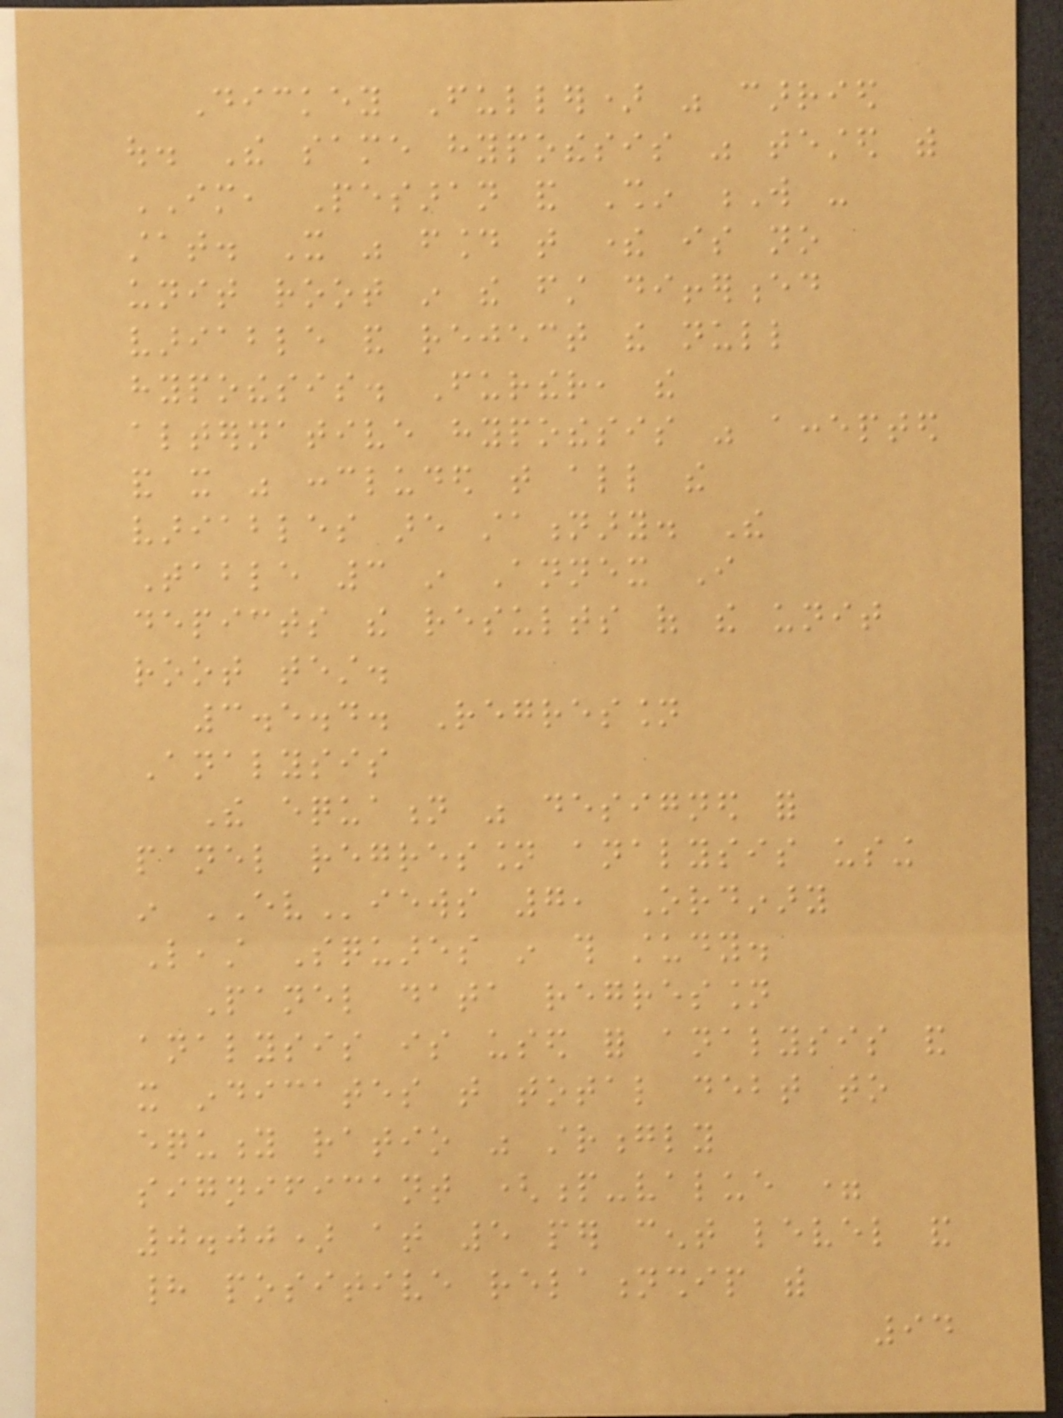Dickey Fuller) was carried
out. The same hypothesis was tested with
IM, Pesaran and Shin W -
stat. It was found that there is no
unit root in the first differenced
variable and reject the null
hypothesis. Further, the
alternative hypothesis was accepted
and it was concluded that all the
variables are stationary. The
Table 3 in Annex I
depicts the results of the unit
root test.
3.5.4. Regression
Analysis
The equation was designed for
panel regression analysis using
in EViews 7, Ordinary
Least Squares in this study.
Panel data regression
analysis is used for analysis and
it indicates that total debt to
equity ratio was strongly
significant (p-value =
0.00) at 5 per cent level and
had positive relationship with
94
